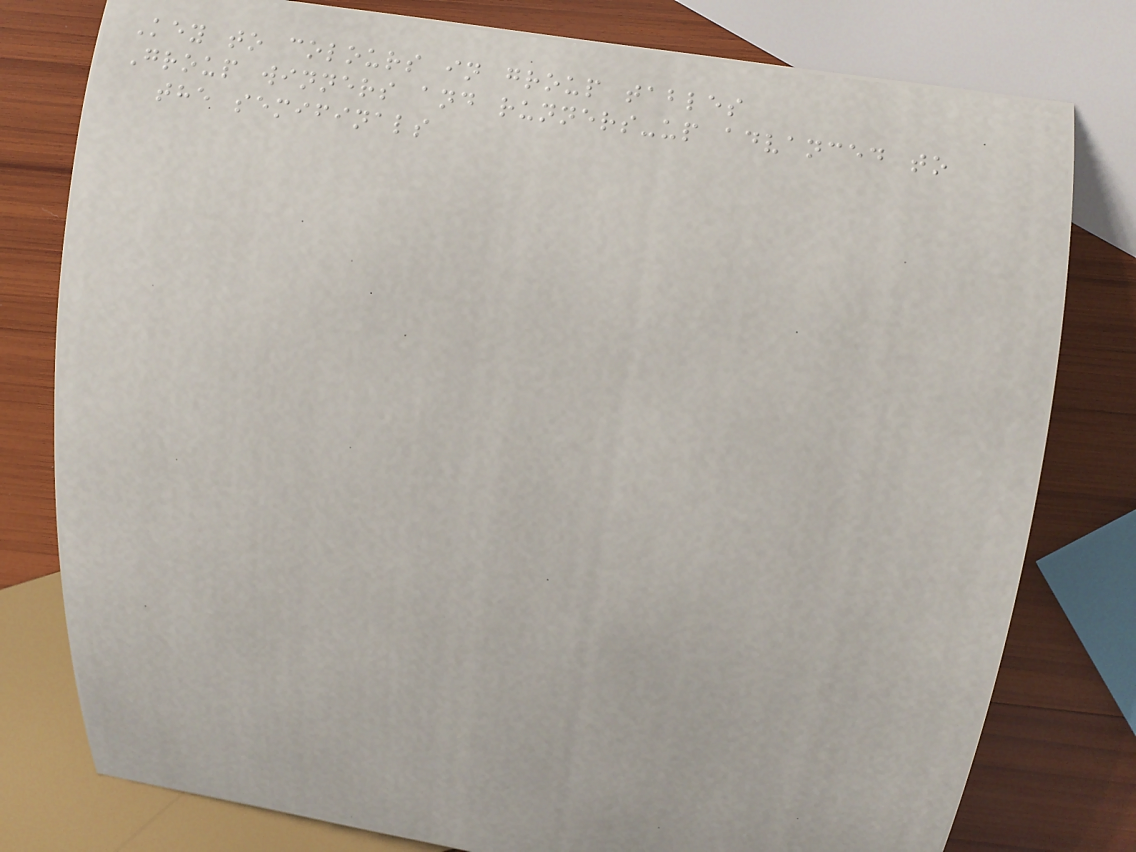Key to colours in group tables
Group winners and runners-up advanced to
the semifinals
